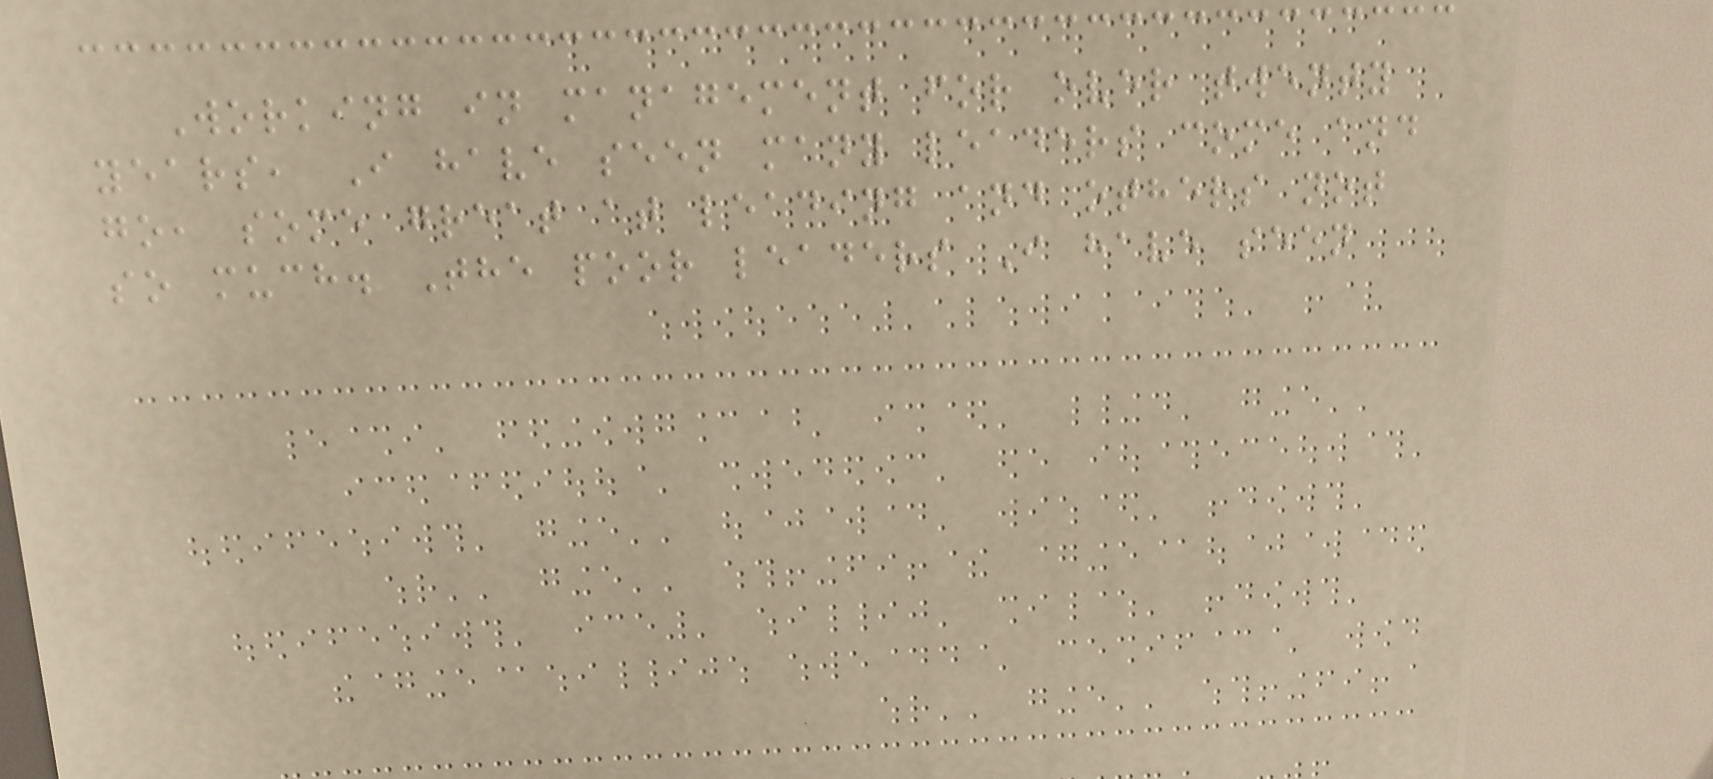Working in management for over twenty
years, I have seen many leaders come and
go, some great at leading and others not
so much. The poor leaders I have seen
